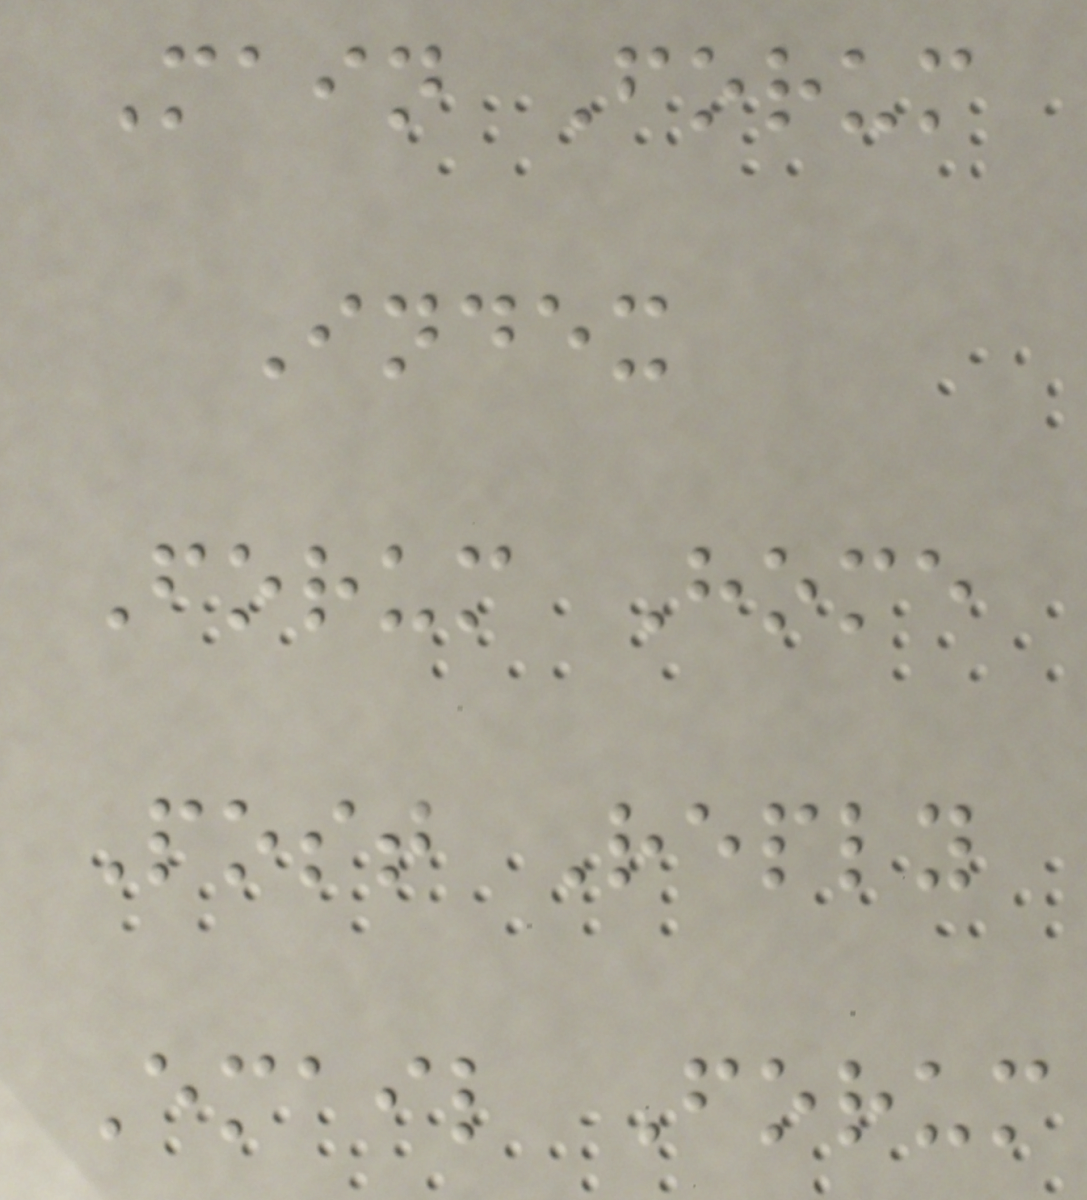Main Forum
Index
Forum Home
Post Reply
Email Forum
